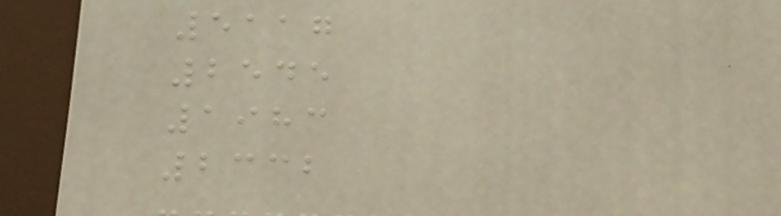5117
2545
1983
2332
